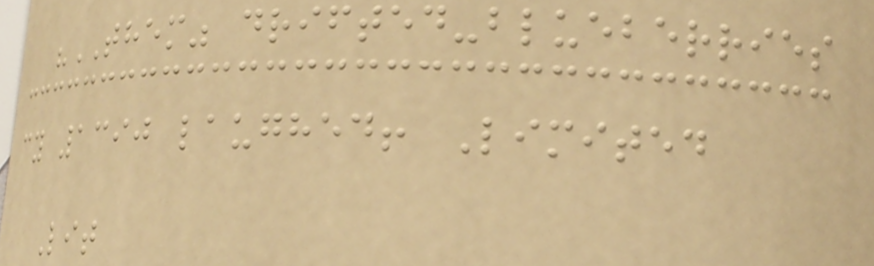"THEM" drifted-blueberries
cy 1390 laughed! Limited
Lit
